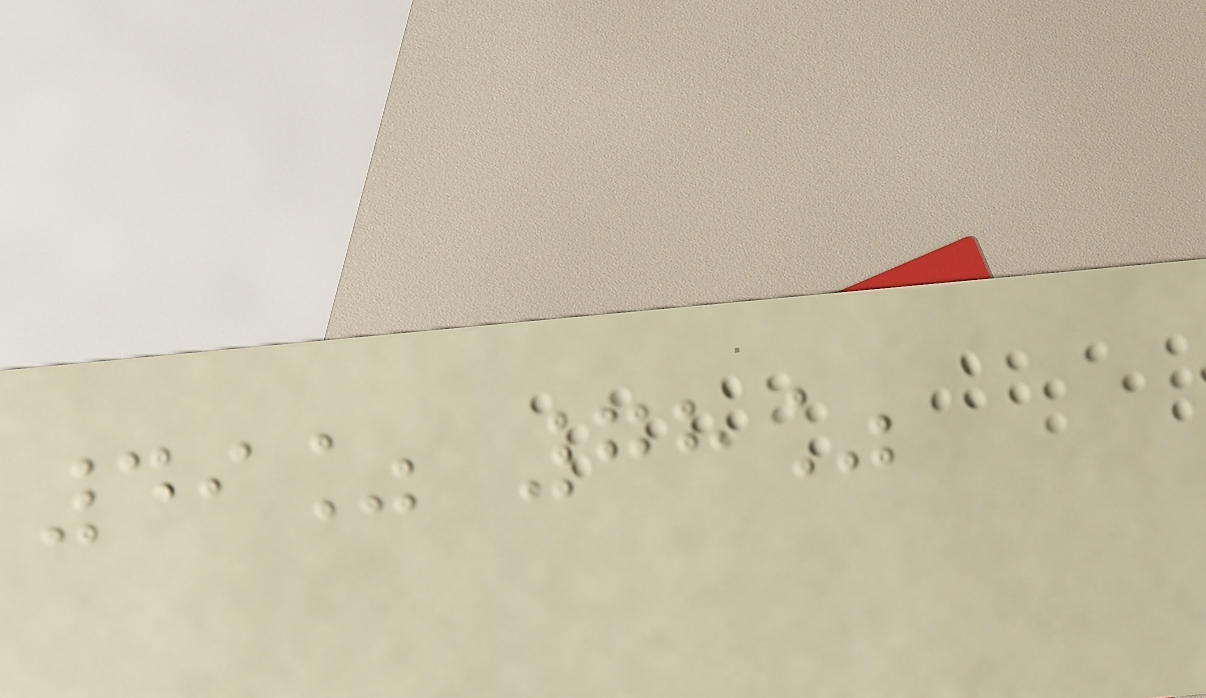49% 78%
